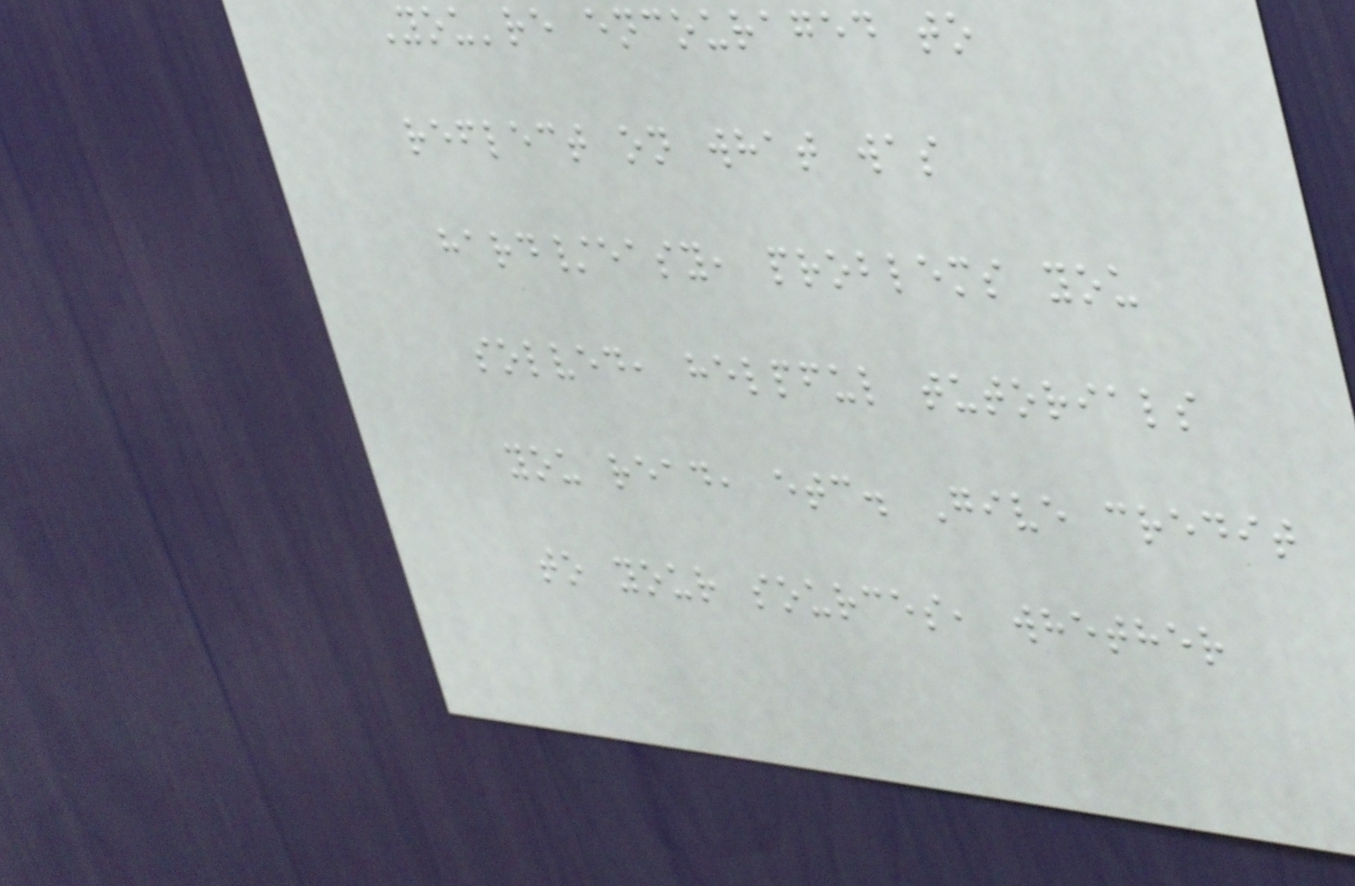You're encouraged to
reflect on what was
hard/easy, problems you
solved, helpful tutorials
you read, etc. Give credit
to your sources, whether
